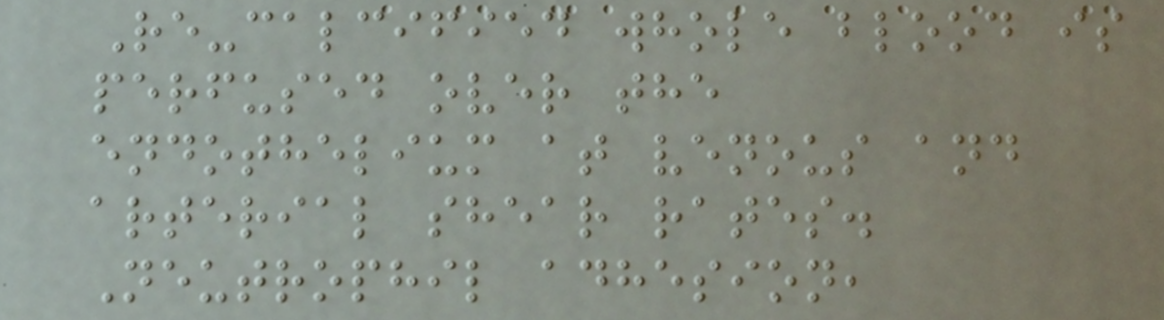Re-calcified whole blood is
perfused over the
endothelium at venous and
arterial shear rates.
Neutrophil adhesion,
